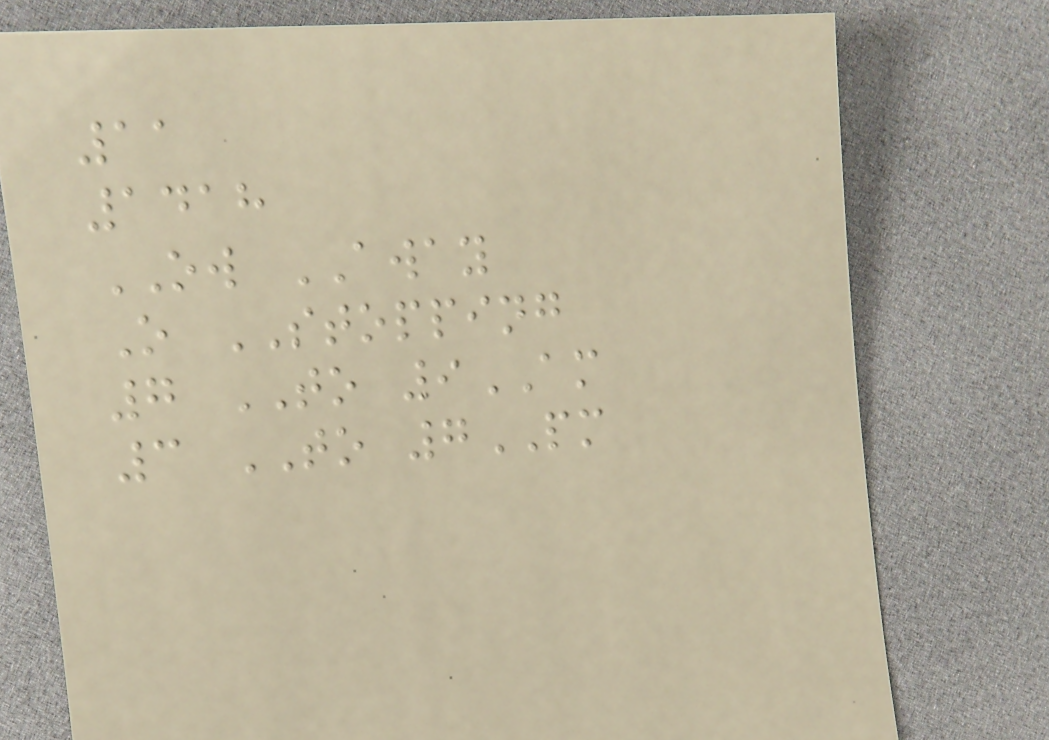11
1418
OW AWAY
O STOPPING
7 TO 9AM
3 TO 7PM
